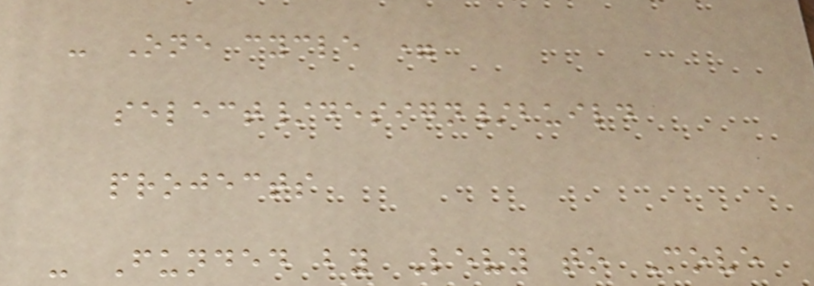- One cycle =
select/design/build
projects
- Funded by Levy to Move
